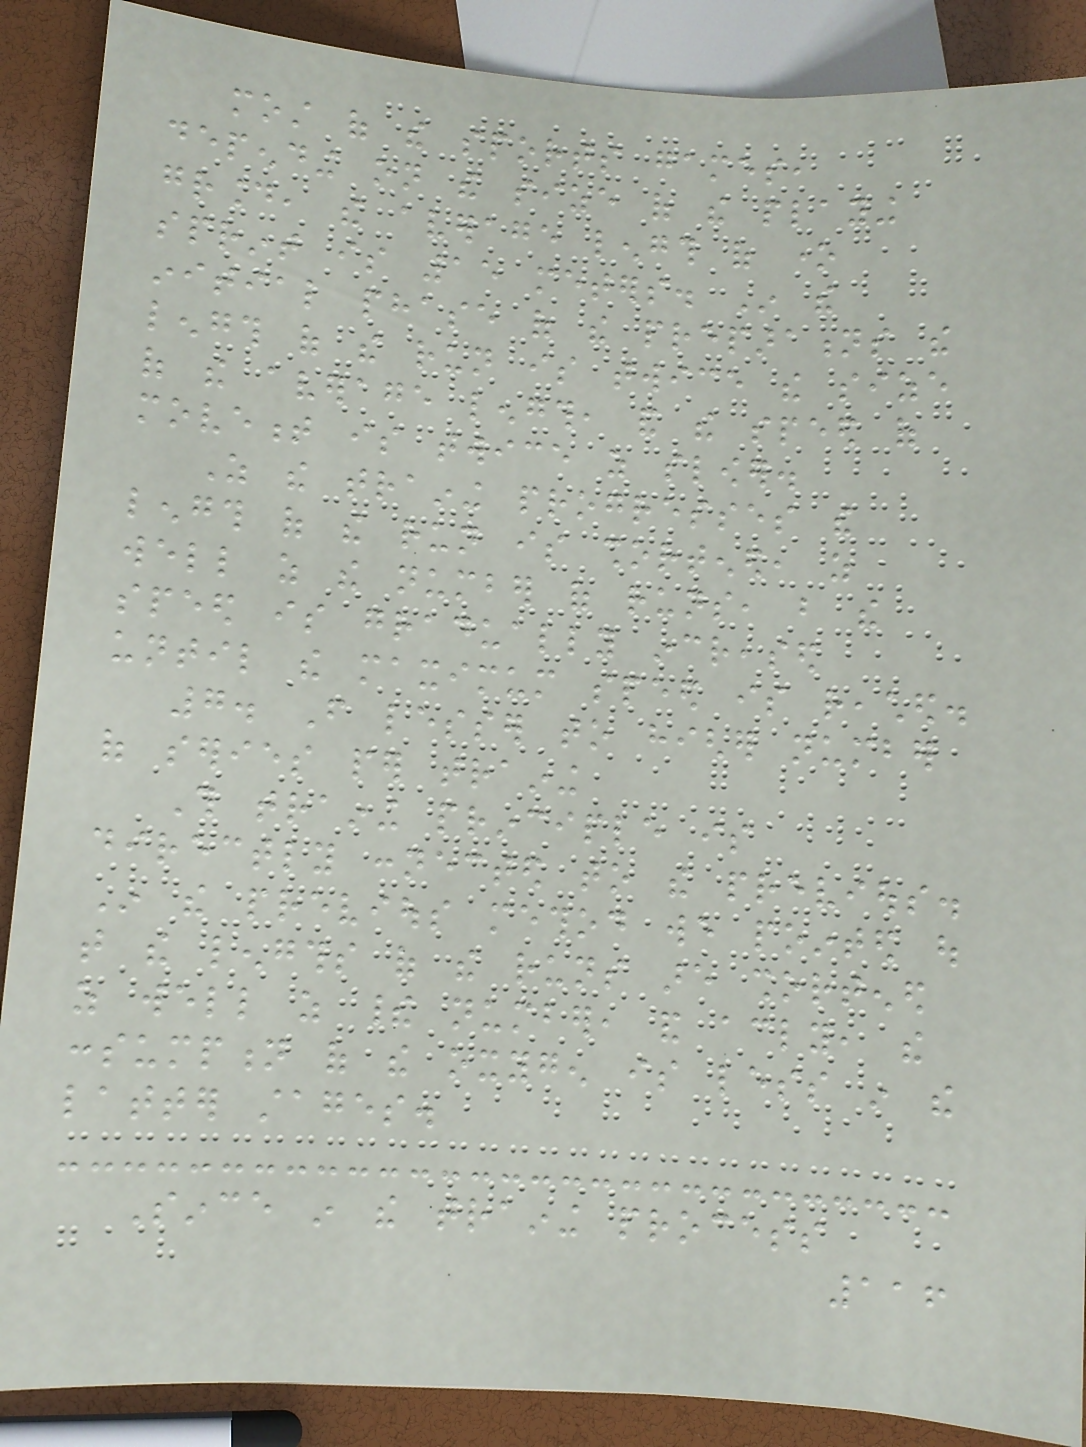most of the sports games,
depending on the size of the playing
ground, the average length of one
sprint is 15 meters. In the
initial phase of the preparations the
length of the run is twice the size
of the average length, and the speed of
movement is twice as slower.
As the training progresses the
length of the run is shortened, as
well as the number of runs, but the
speed is gradually increased
until the maximum speed is reached.
7. From lesser to higher number
of series per training
This training principle is
directly connected to the previous.
In the previous method we pointed out
that the lengths of the runs are shortened
as well as their number, and accordingly, the
consumption of the oxygen is less in the
latter stages.
Since in the training process
116
